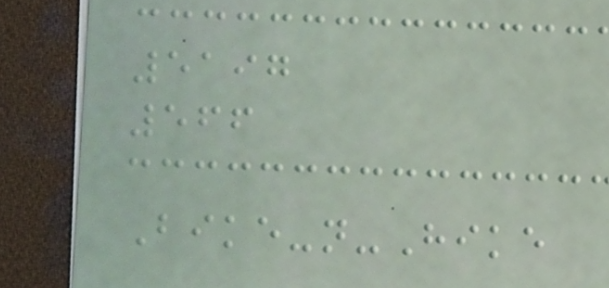5197
566
Bike-n-Hike
